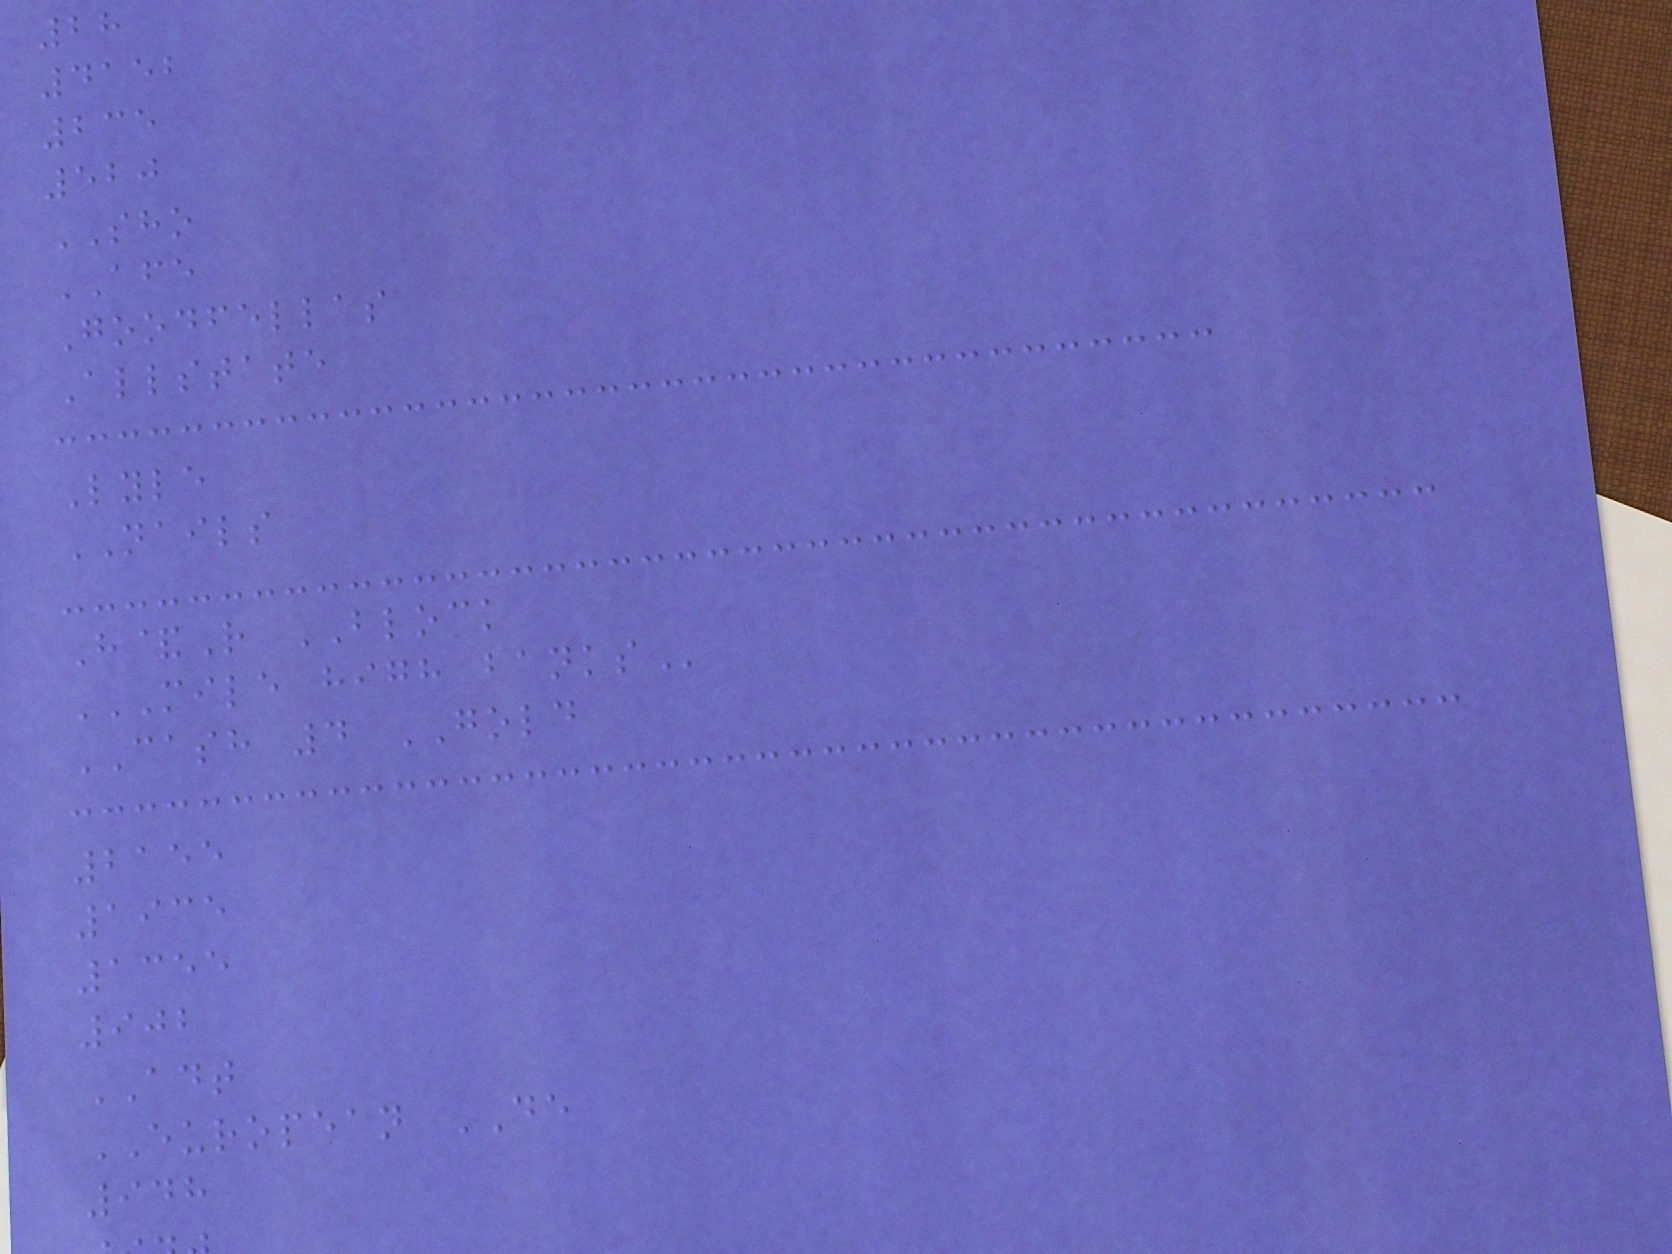28
4152
235
520
SHO
AFE
Goodfellas
Allstate
Lyle
NAILS
H&R BLOCK
MILE HIGH BANKS
CASH 4 GOLD
2155
1935
1355
902
ADT
EUROPEAN DE
948
